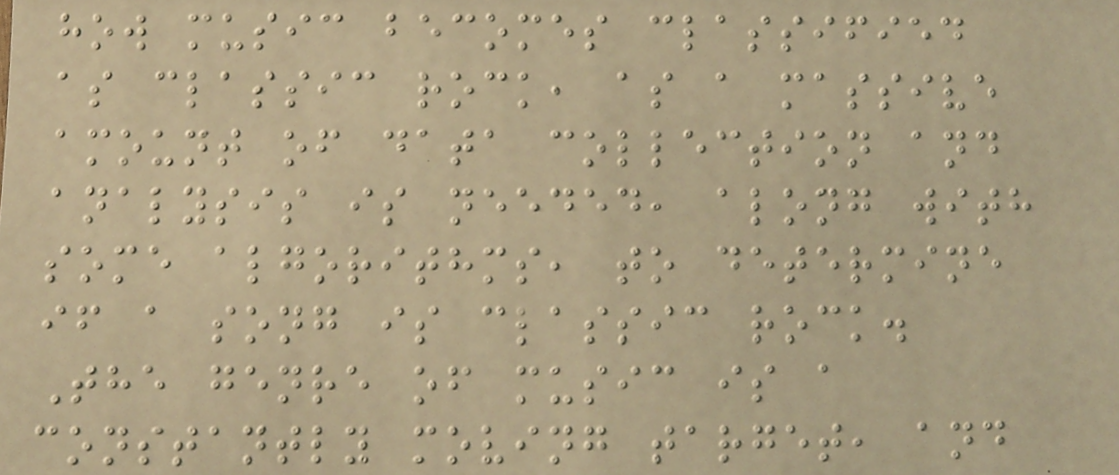how music becomes classified
as classic rock, as a massive
amount of data collection and
analysis is needed, along with
some algorithms, to determine
if a song is classic rock.
The genre of music is a
constantly moving target, and
